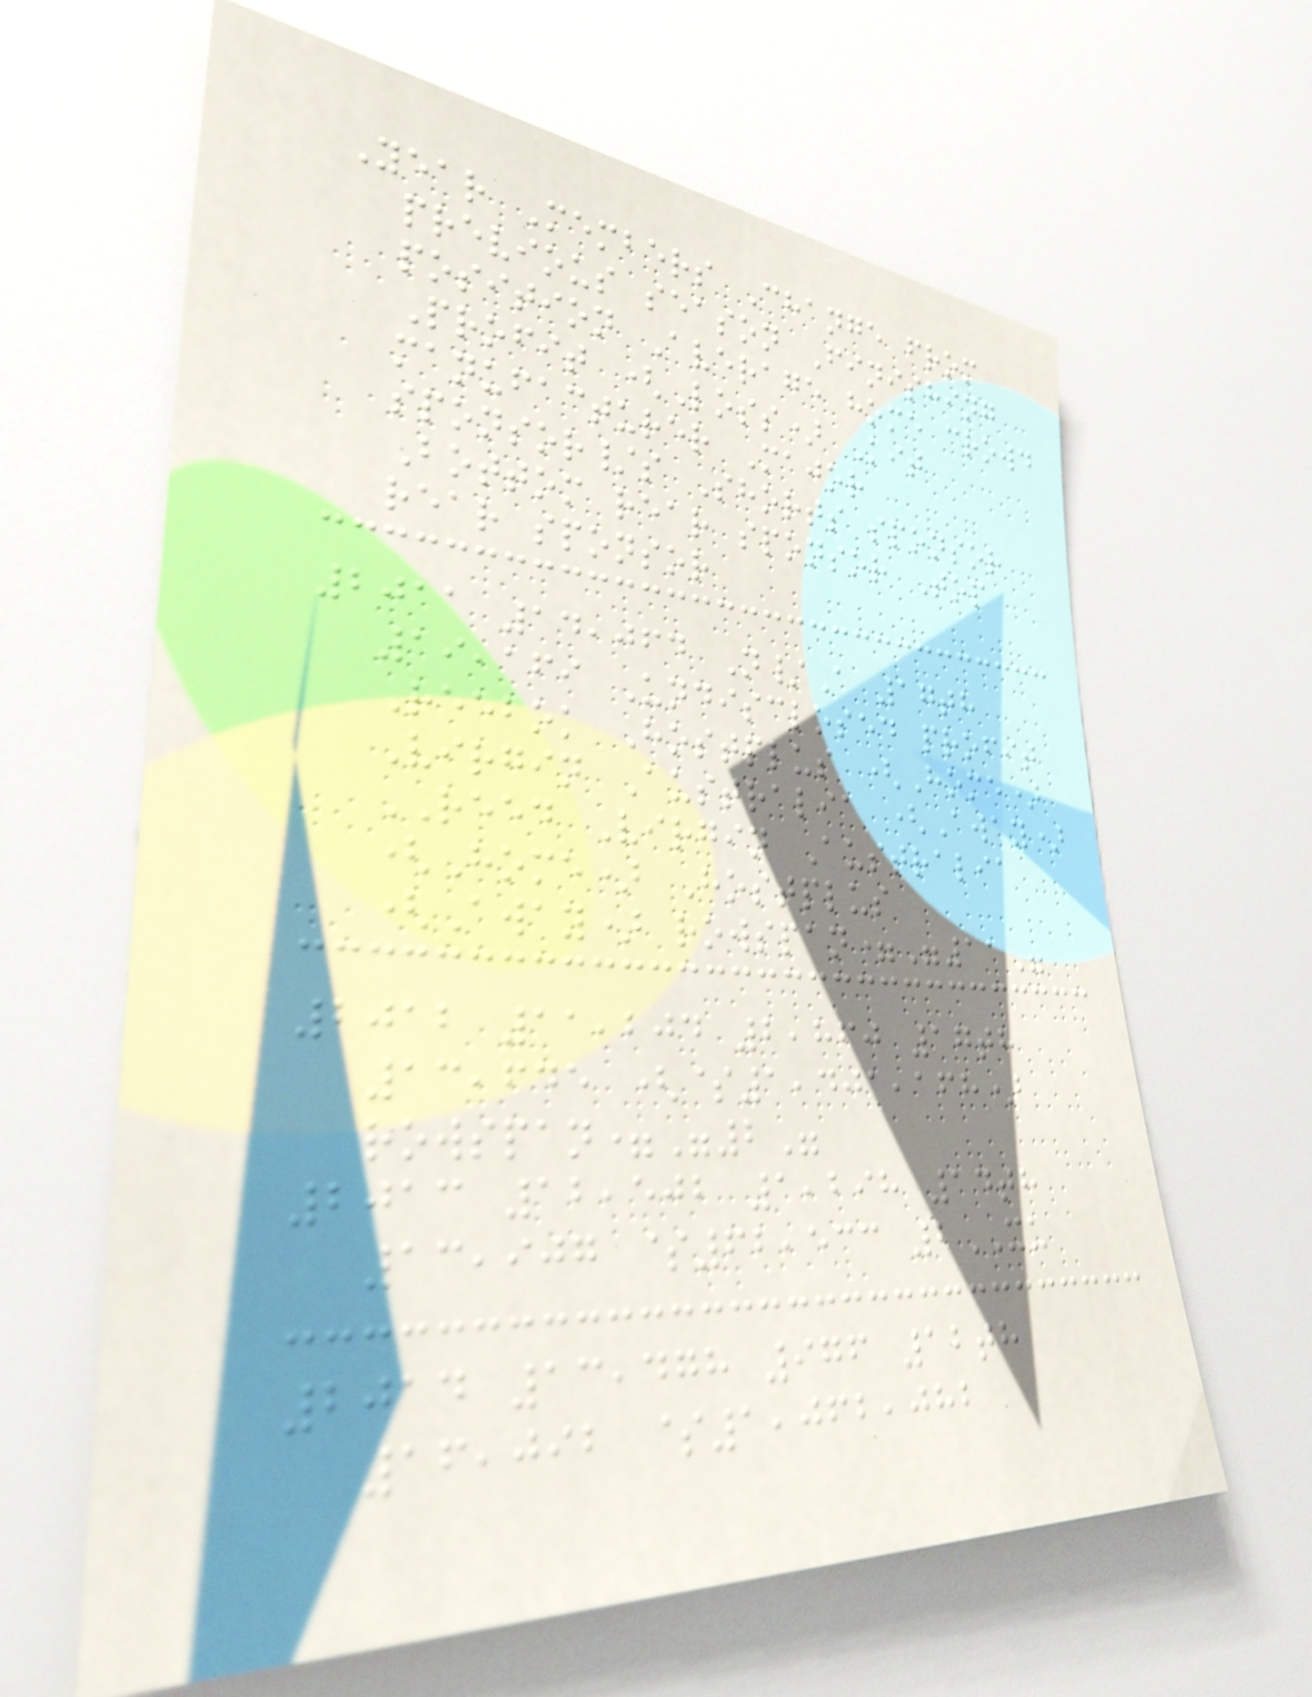Year Members Change from
previous season Finishing
position Average home crowd
Profit (Loss) Kit
manufacturer Major
sponsor/s Shorts sponsor
Bottom rear sponsor Top
rear sponsor
2011 14,064 N/A 17th
19,169 Undisclosed profit
Reebok Hostplus (Home)
Virgin Australia (Away)
REED Virgin Australia
(Home) Hostplus
(Away) rowspan="11"
2012 11,204 2,860 17th
13,645 ($1,401,168)
rowspan="2"
2013 12,502 1,298 14th
13,907 $62,533 2XU
2014 13,478 976 12th
16,092 $1,062,082
